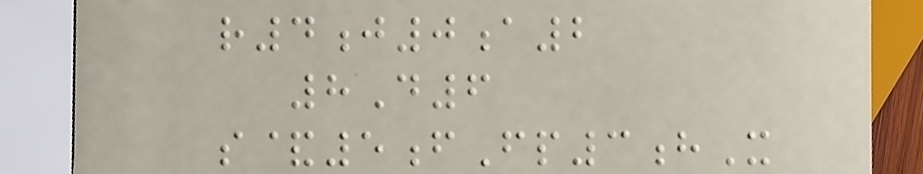r4j0a2
8D6
s&5fFp3hX
